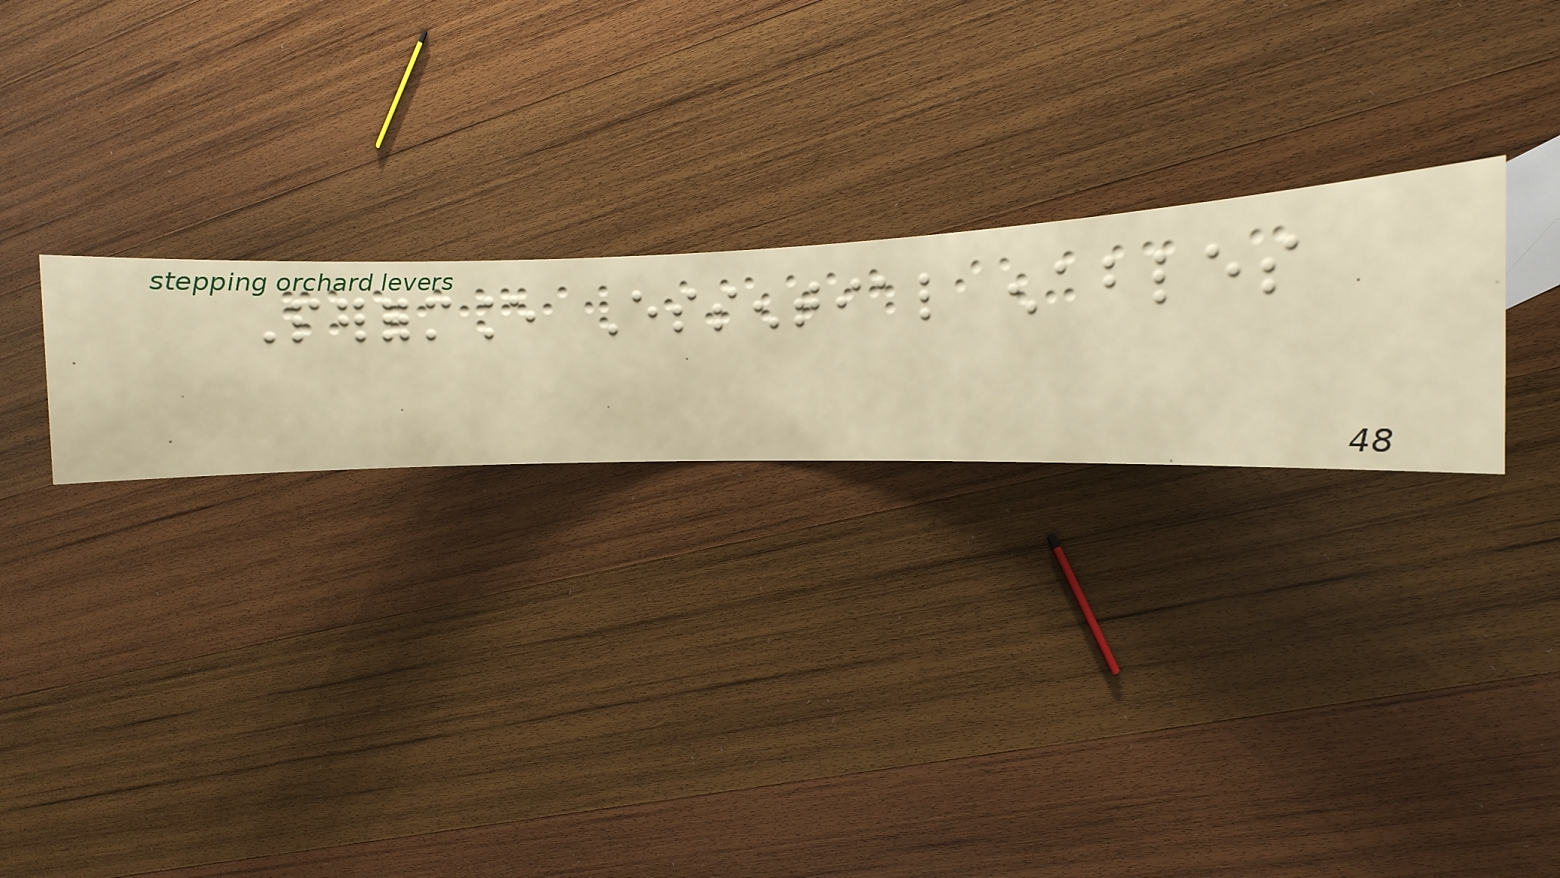Performance Essential enables
